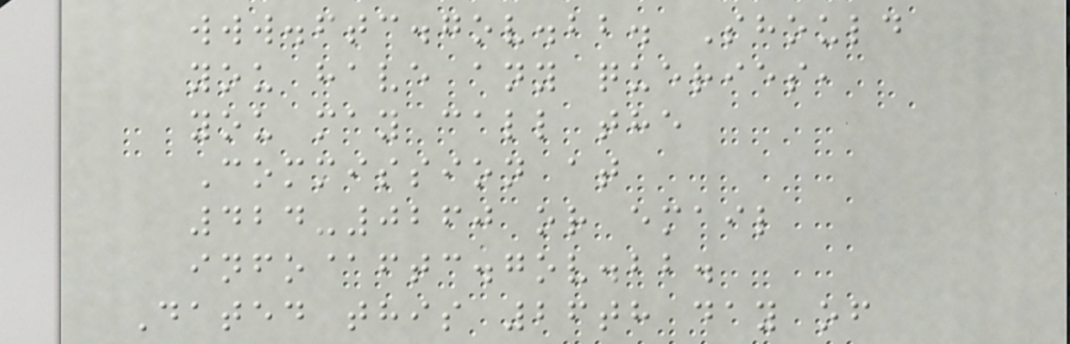www.ftc.gov.bb. Should
you have any queries,
you may call the
Commission at
424-0260 or email
info@ftc.gov.bb.
Dated this 26th day of
